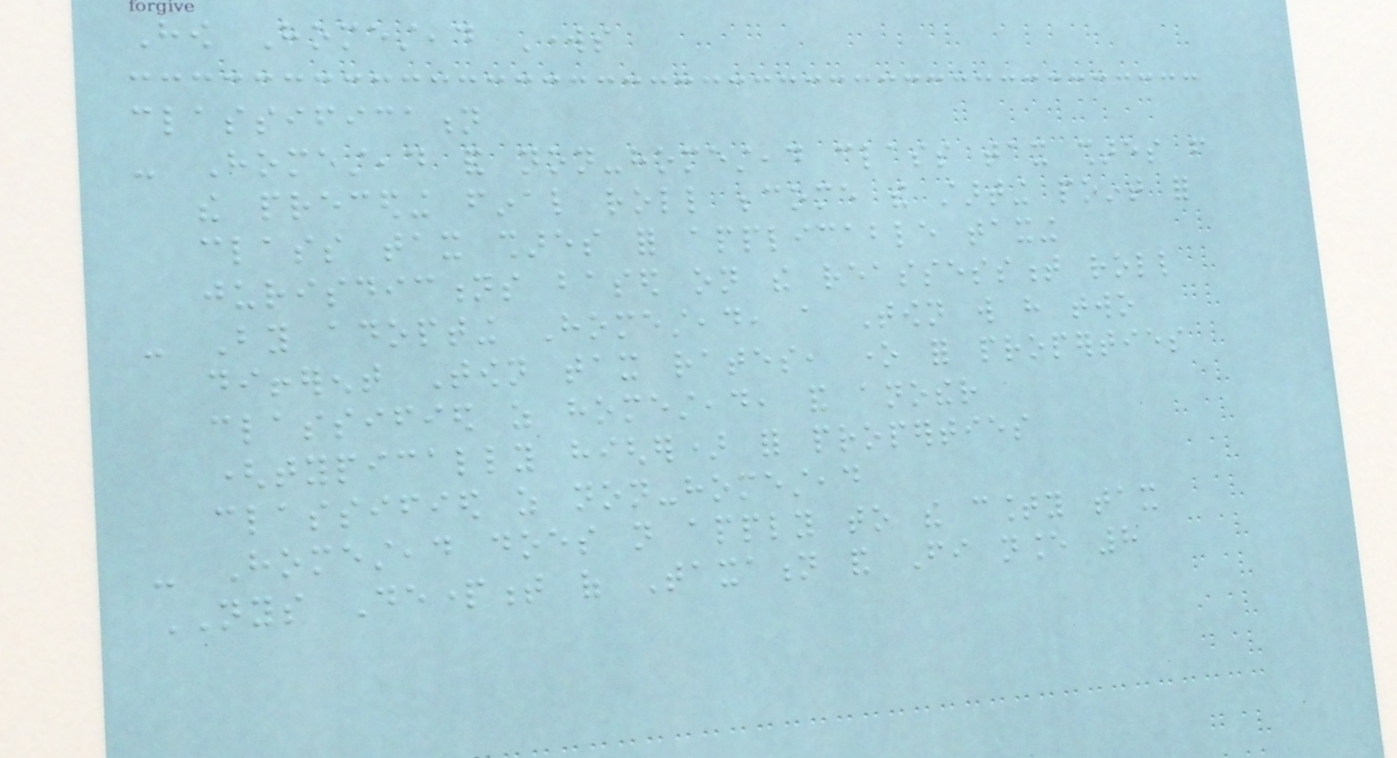How Homestead Works
classification
- Homestead and non-homestead class tax shares from
the preceding final roll become the starting point for
class tax shares for applicable taxing
jurisdictions based on the reassessment roll
- By adopting Homestead, a Town will have two
different Town tax rates, one for properties
classified as homestead, and another
(typically higher) for properties
classified as non-homestead
- Homestead does not apply to the county tax
NYS Department of Taxation and Fi nance 8
